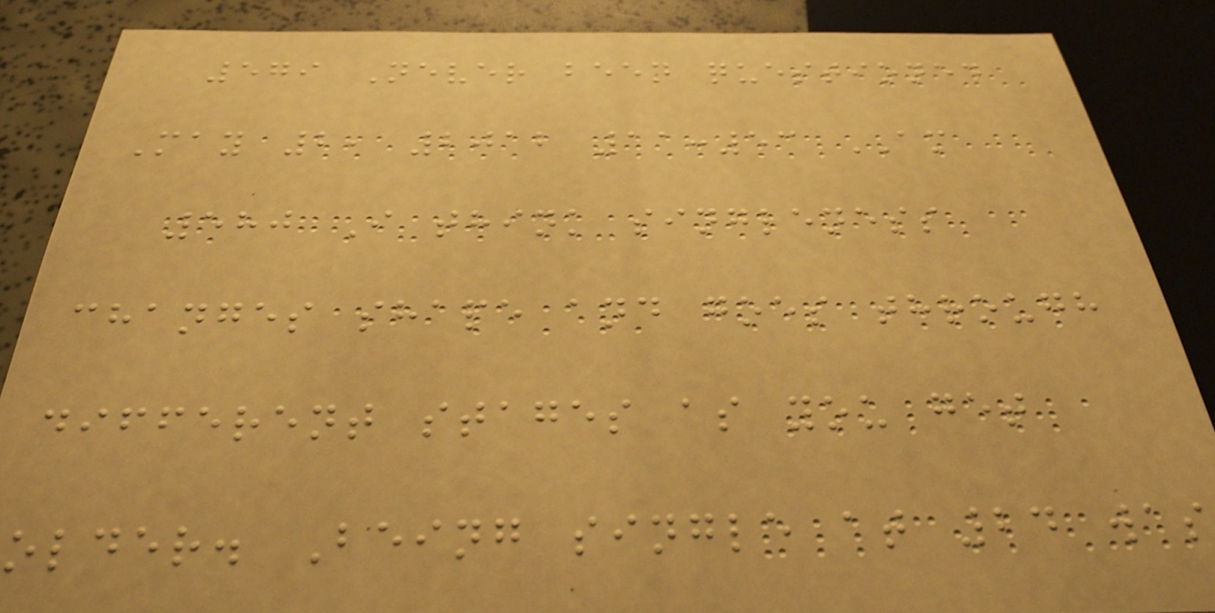579 Never been questioned
May 2, 2012 11:53 AM
580 I think singleness
changes shape and goes through
different stages as you get
older. Being single at 24 was
